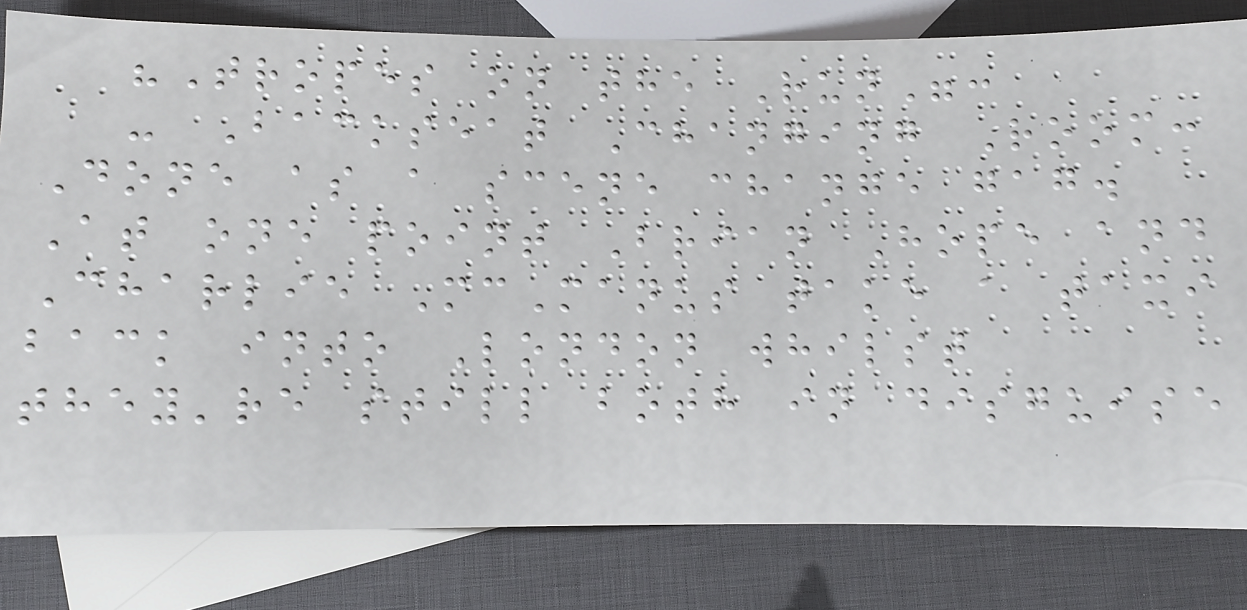"Tropes on the Run":
- Backseat Changing Room:
Done as a scene change gag.
At one point Brian Hope and
Charlie McManus take a taxi
back into London whilst
they're still both in disguise
